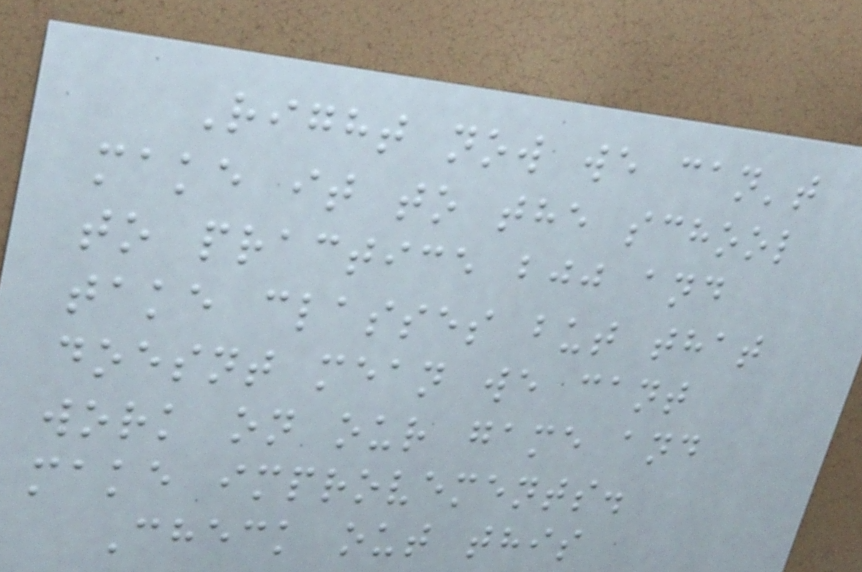Right now we can't
make it to the school
to practice bjj and
take classes but that
doesnt mean we cant
work on our game and
make improvements.
Check out this
